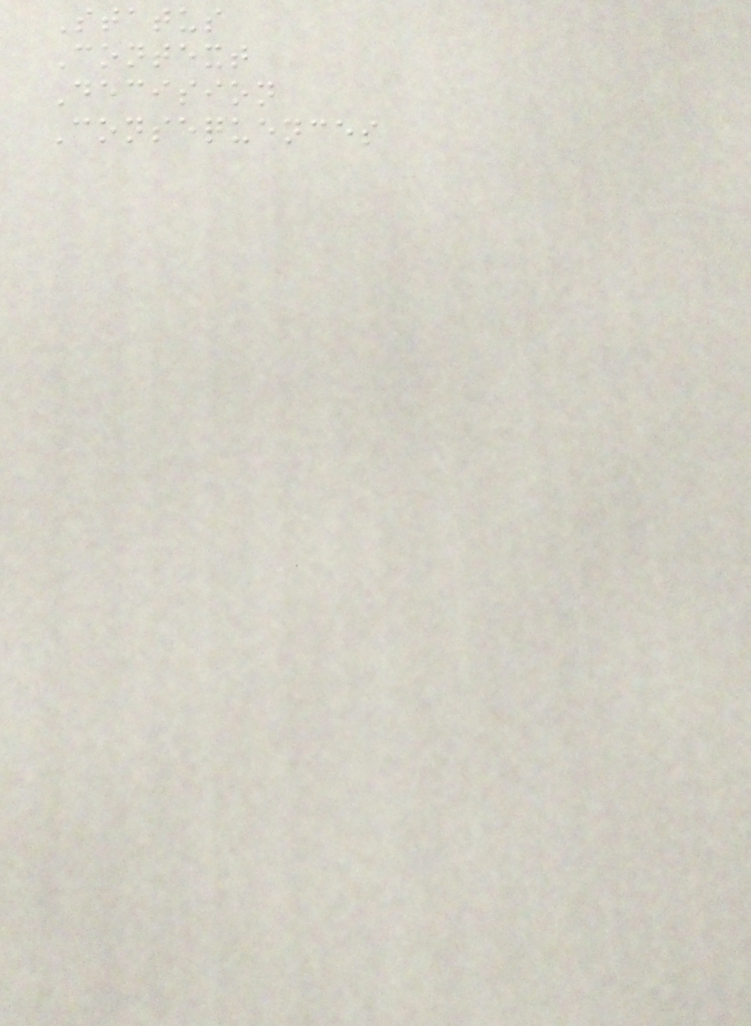Status
Context
Decision
Consequences
